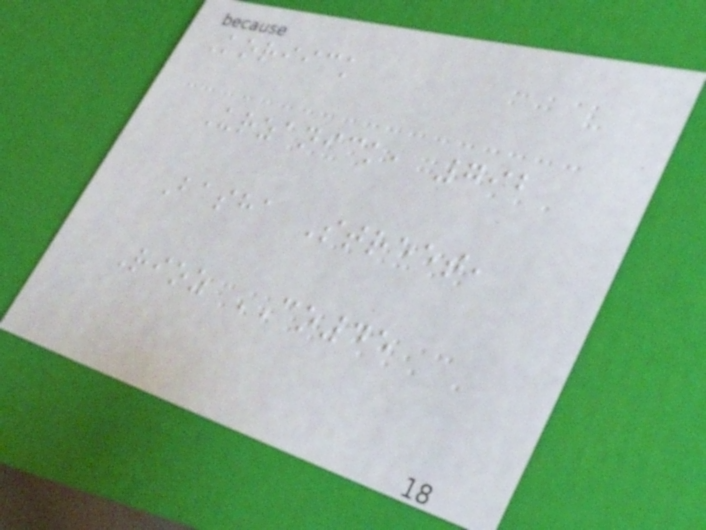Koriick
Urzanick, 792
Basha Street,
Rioz CO45
